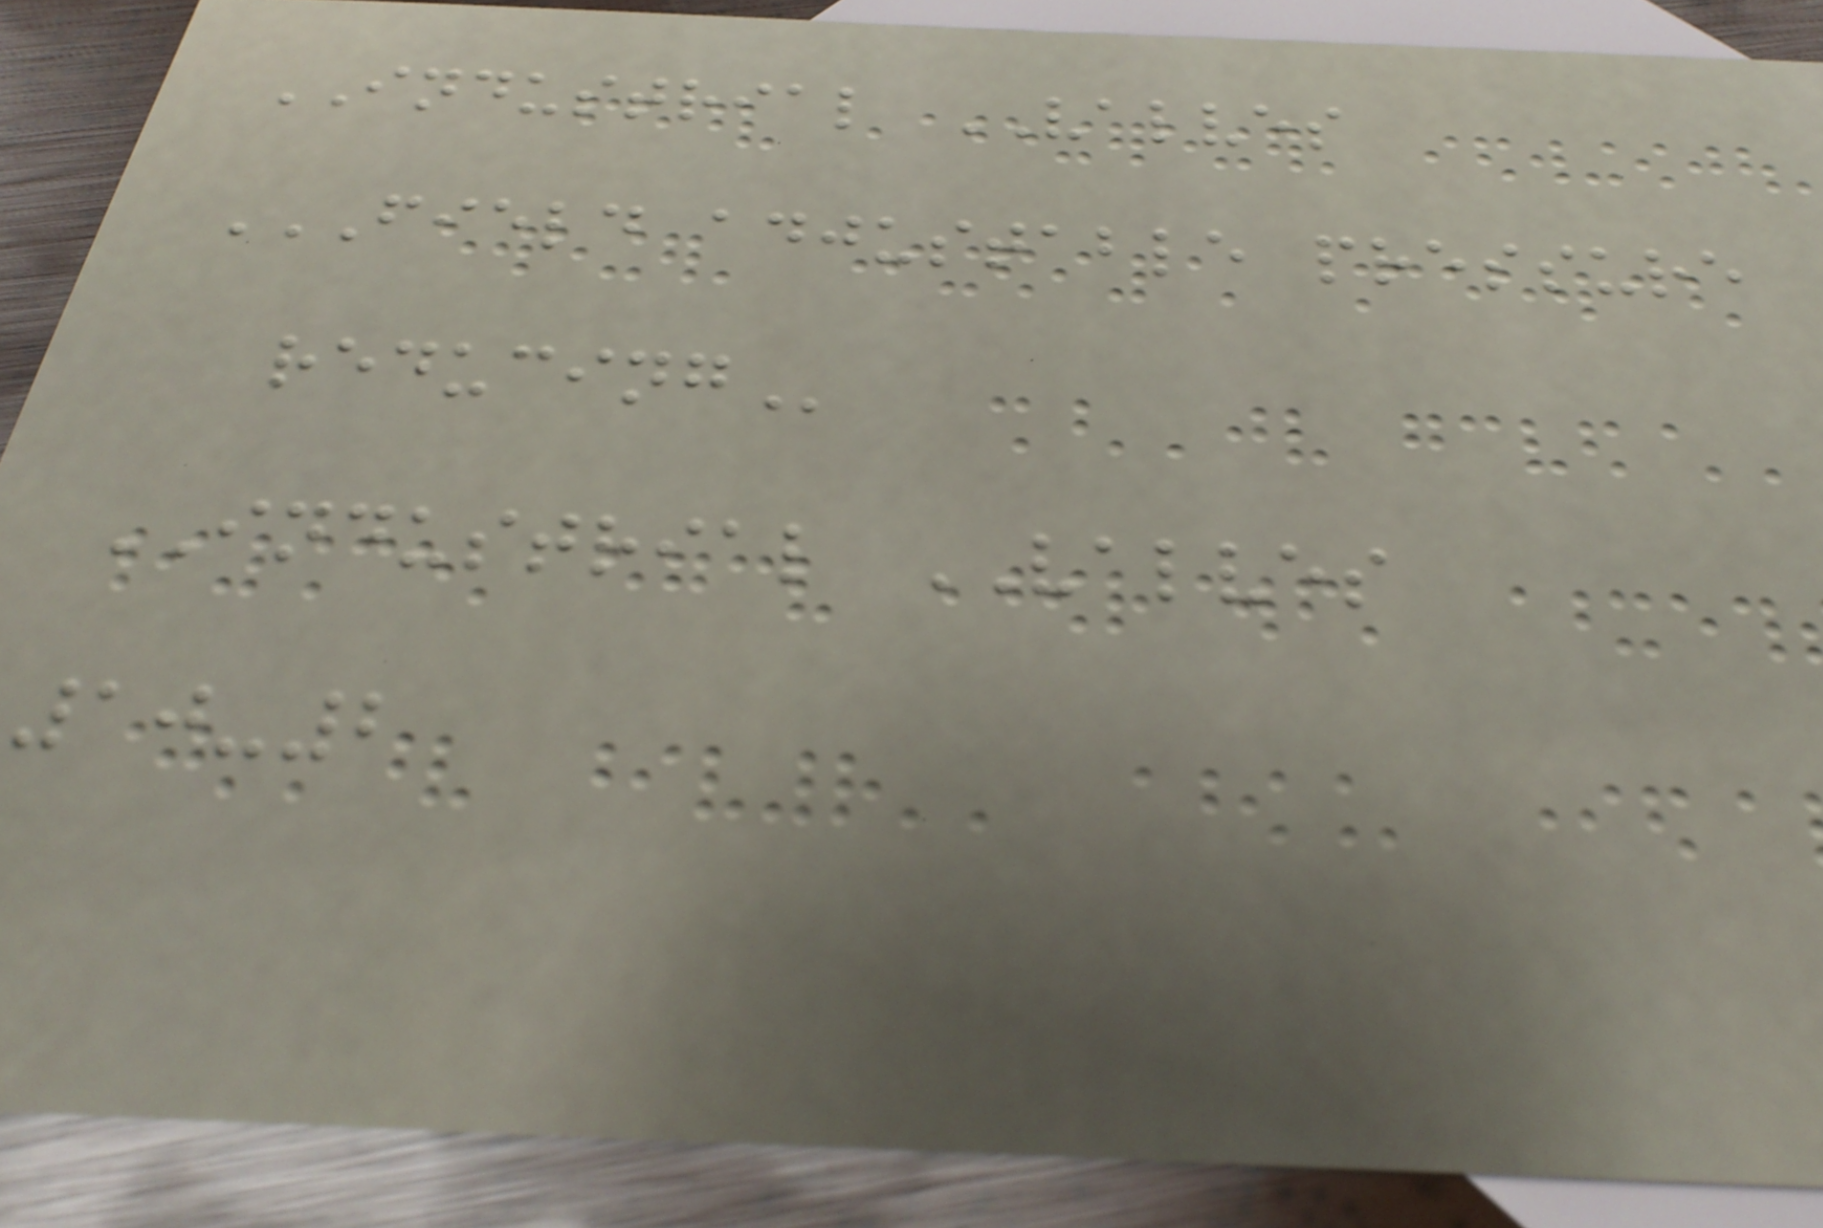INDUSTRIAL VALVES
FIELD ADJUSTABLE PRESSURE
REDUCING
INDUSTRIAL VALVES
10-2
